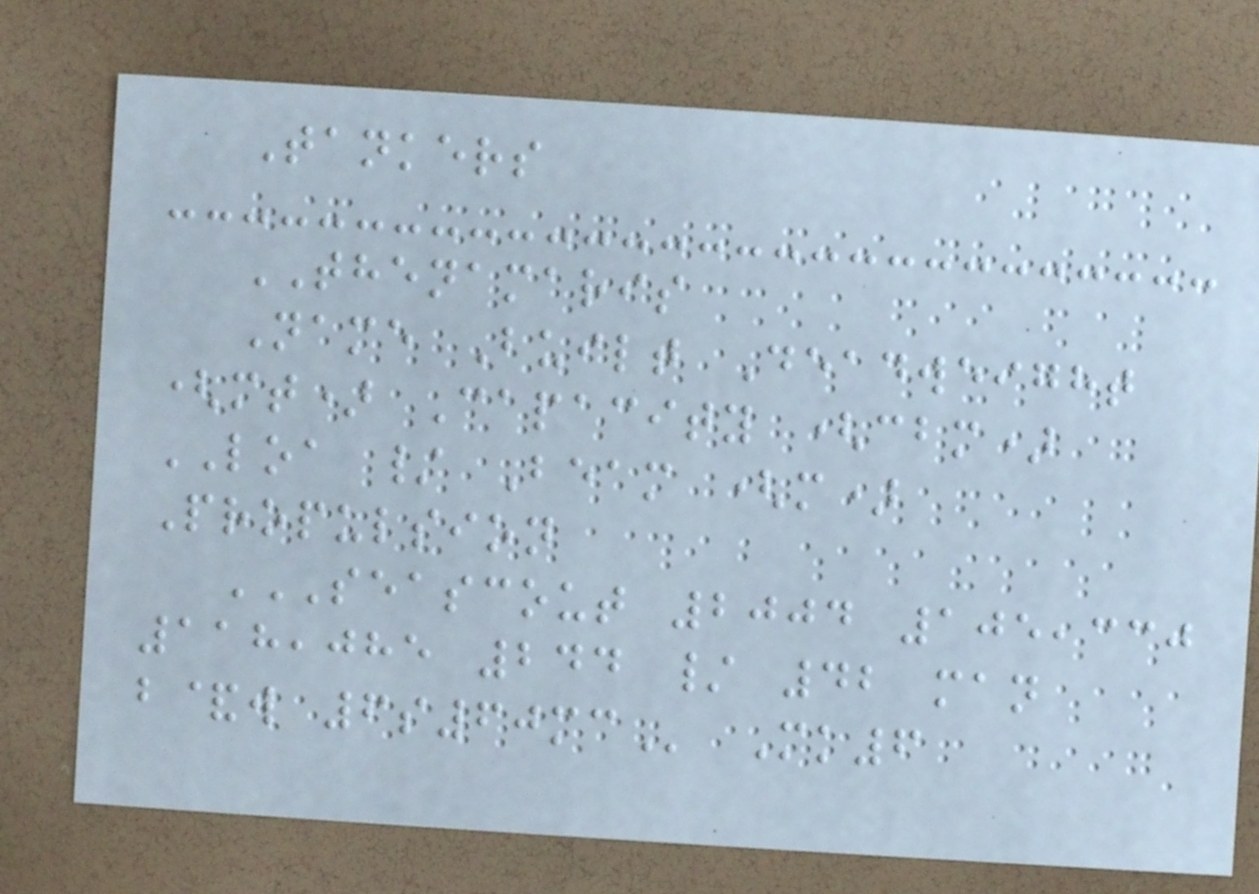Tankers
THENAMARIS
Name Built Deadweight
(mt) Capacity (cbm)
LOA / Beam (m)
Propulsion
SEASCOUT 2004 105,330
118,085 244 / 42 MAN
B&W 6S60MC Mk6
